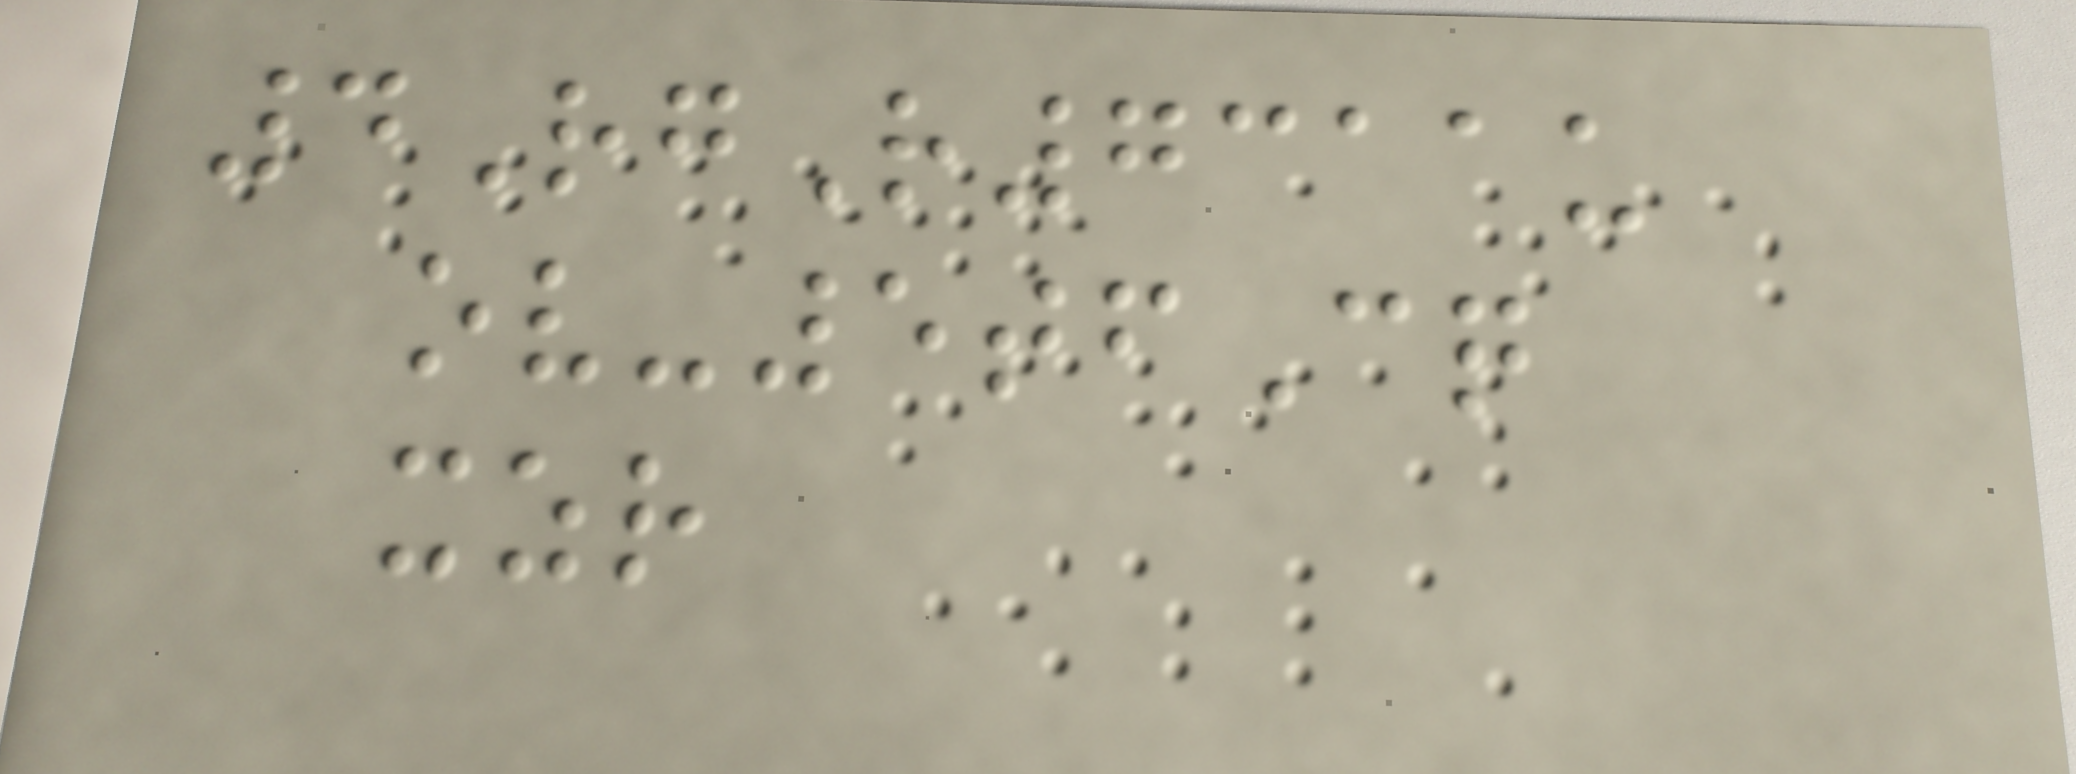4RgR7311u
ov-5tfCq
xzr
